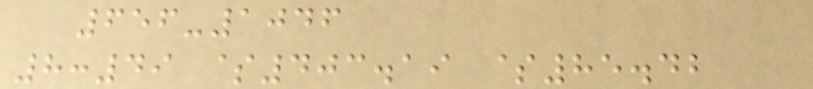656-1046
8:49 $403.19 $85.42
